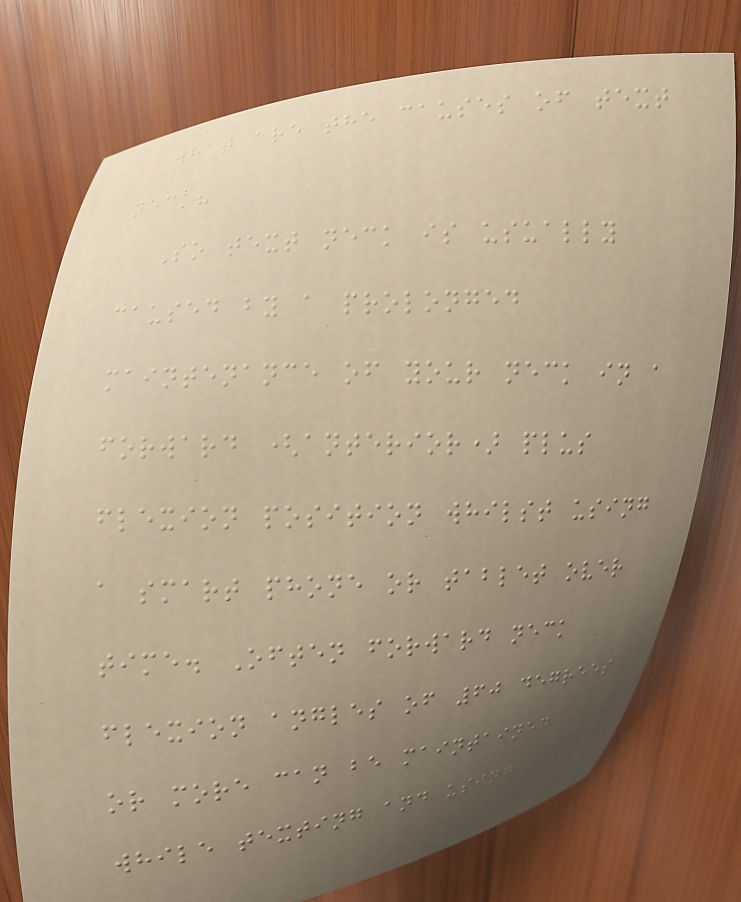what are the causes of text
neck?
So text neck is usually
caused by a prolonged
maintenance of your neck in a
forward (anterior) plus
flexion position whilst using
a smart phone or tablet over
time. Often forward neck
flexion angles of 60 degrees
or more can be maintained
while texting and using a
